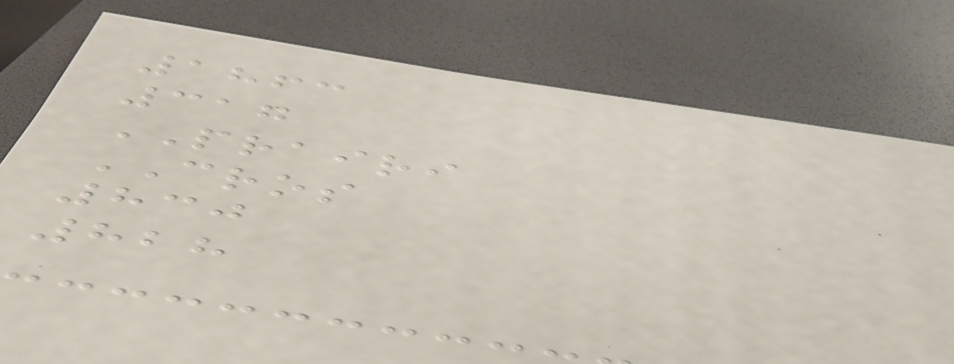1863
317
PRAIRI
CROS
830
828
